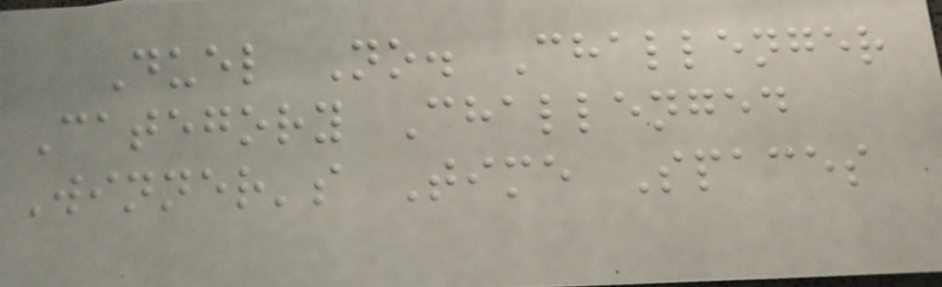Duel No. Challenger
Category Challenged
Winner's Time Spaces
